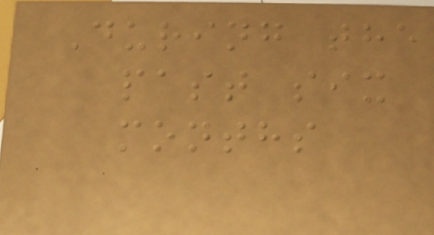During the
past six
months
